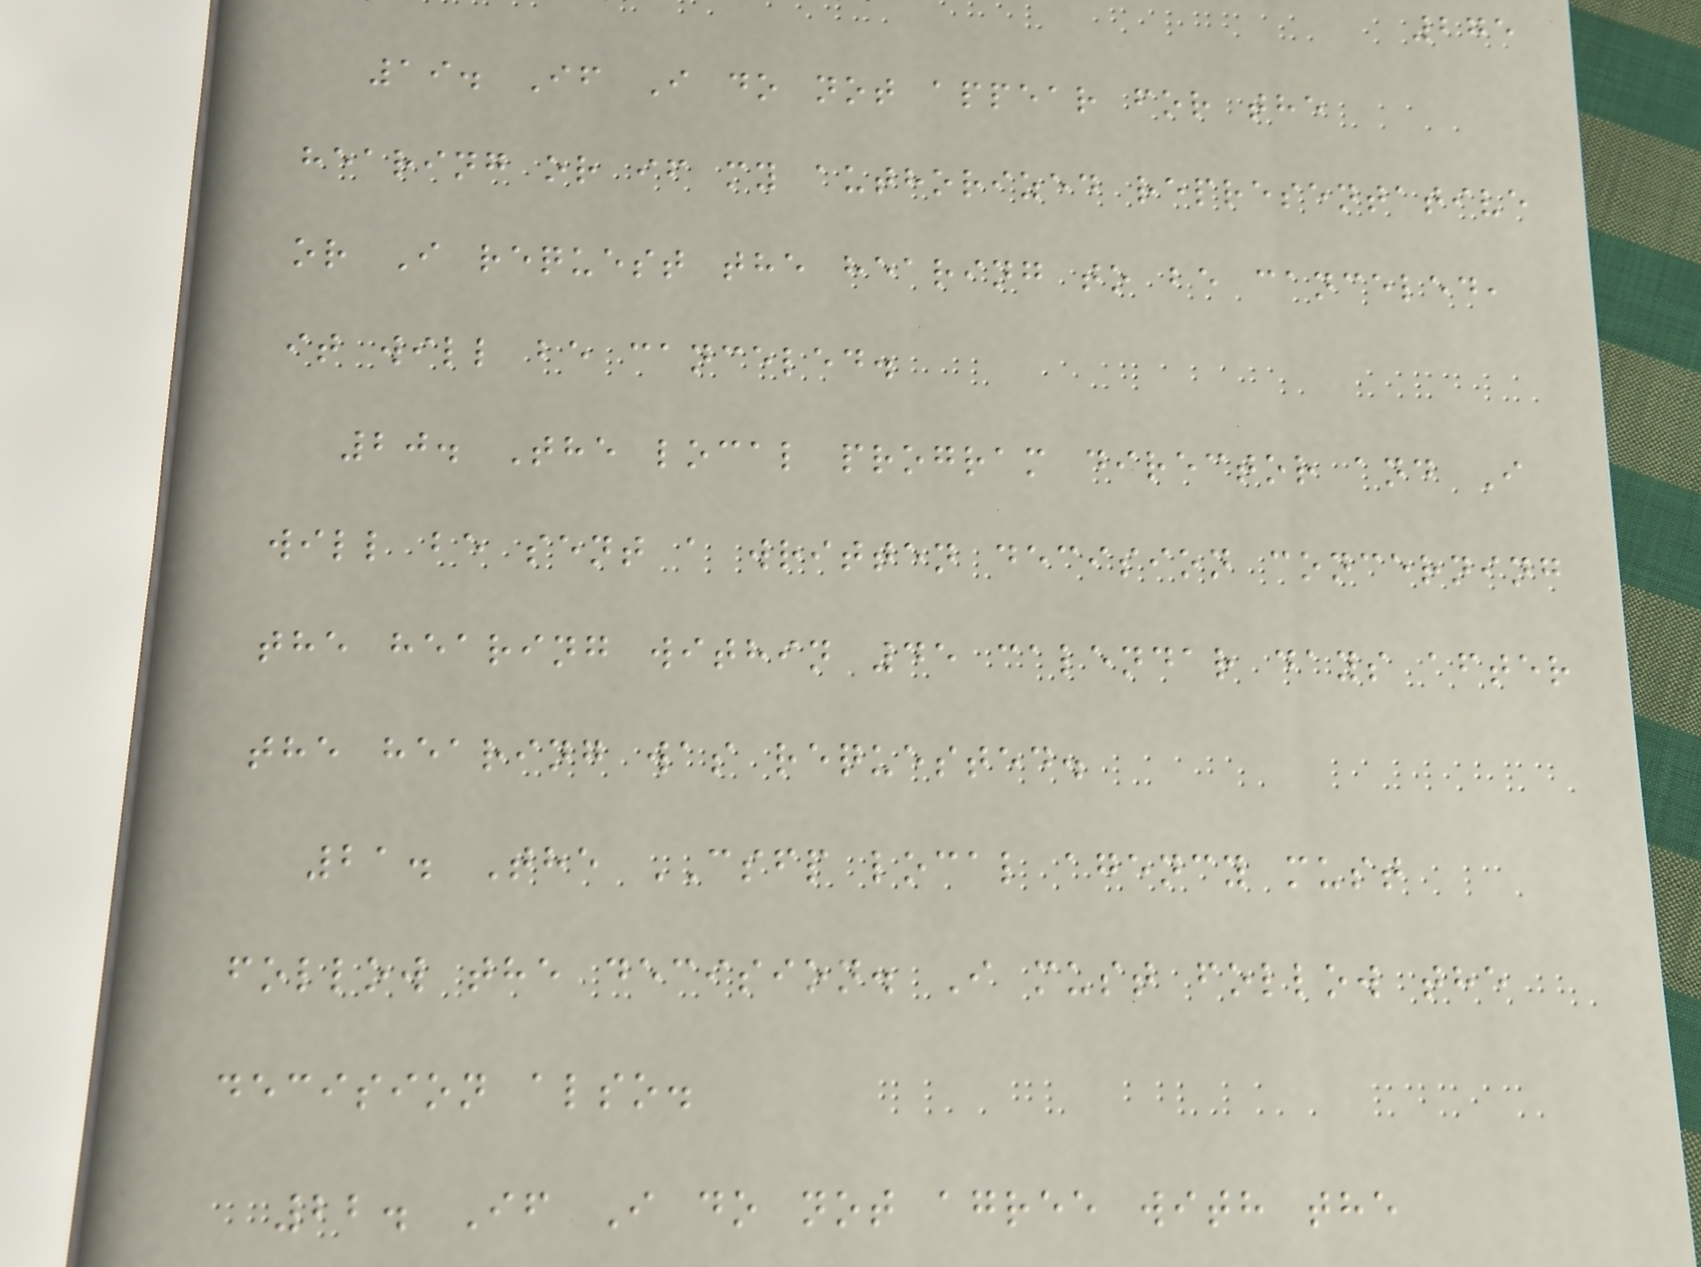275
19. If I do not appear for the
hearing or if my authorized representative
or I request the hearing to be canceled,
it will be canceled.
20. The local program director and I
will be sent a written decision concerning
the hearing within 45 calendar days after
the hearing was requested.
21. The CSFP local agency must
follow the decision. I must follow the
decision also.
22. If I do not agree with the
